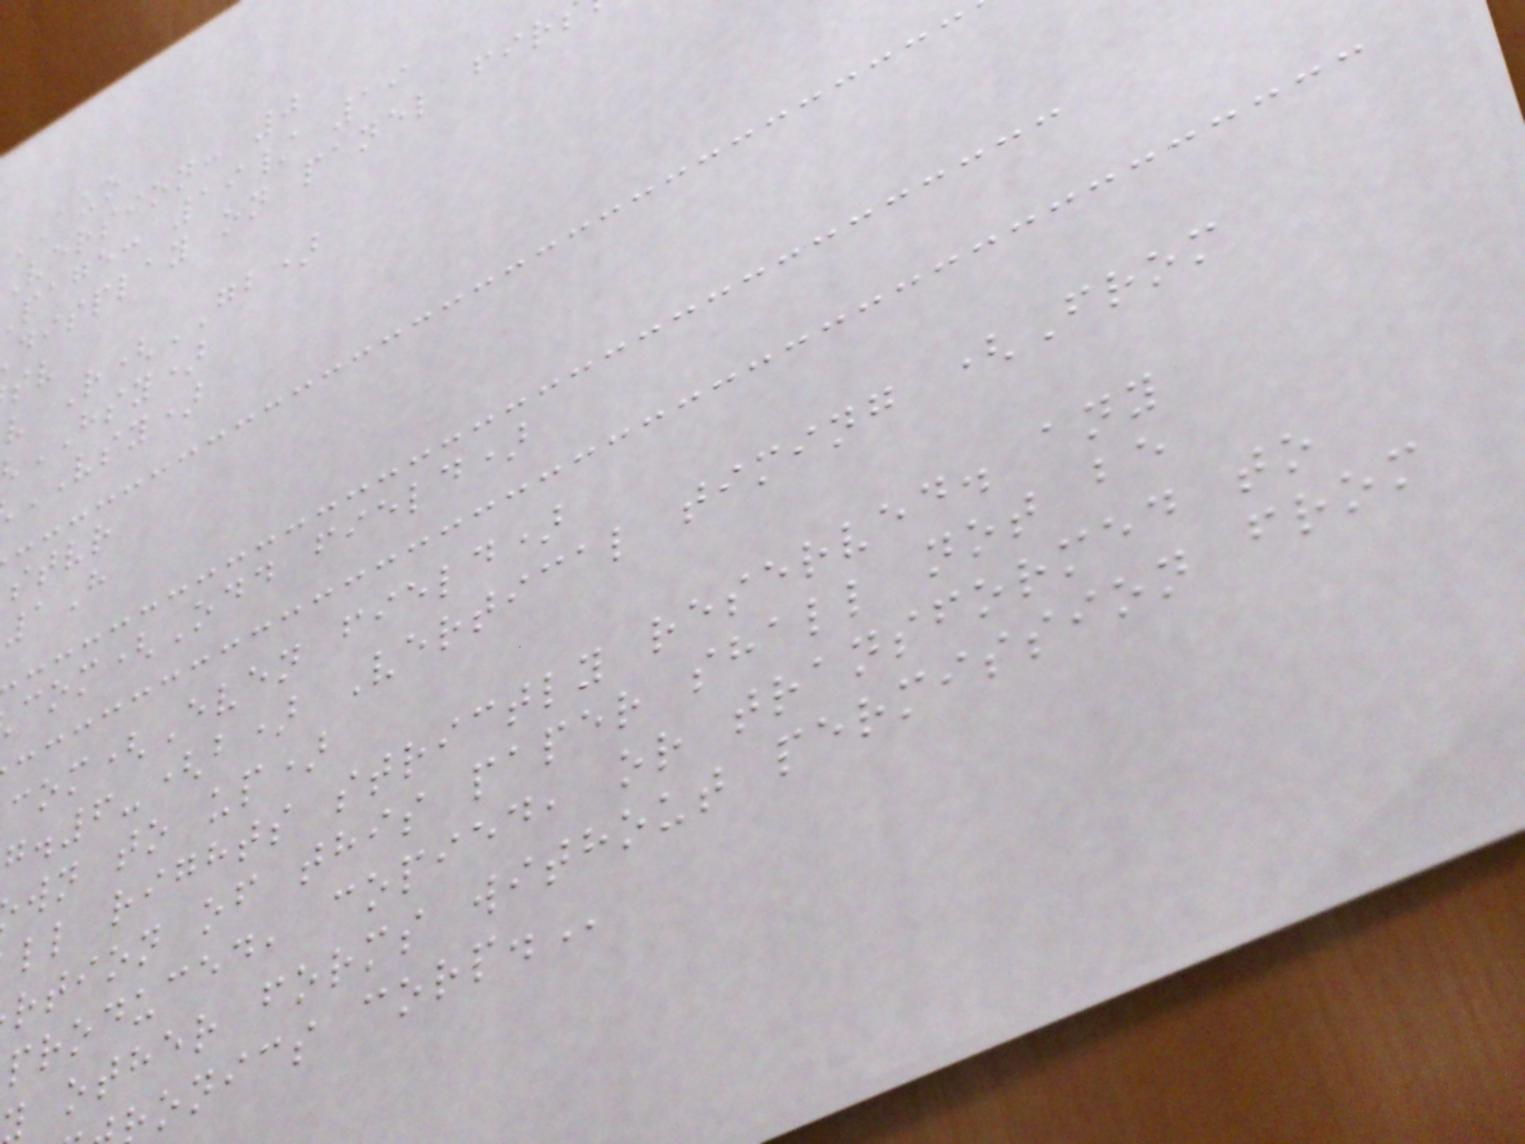AUO
Version: 0
page: 19/ 19
display on panel fir
v R(GB)
HSY)
VSY)
stvr
1H
(Odd field)
(Even field)
g.6-(b) Vertical timing (From
wn to up)
ll rights strictly reserved. any
rtion of this paper shall not be
produced, copied, or transformed to
other forms without permission from
onics
